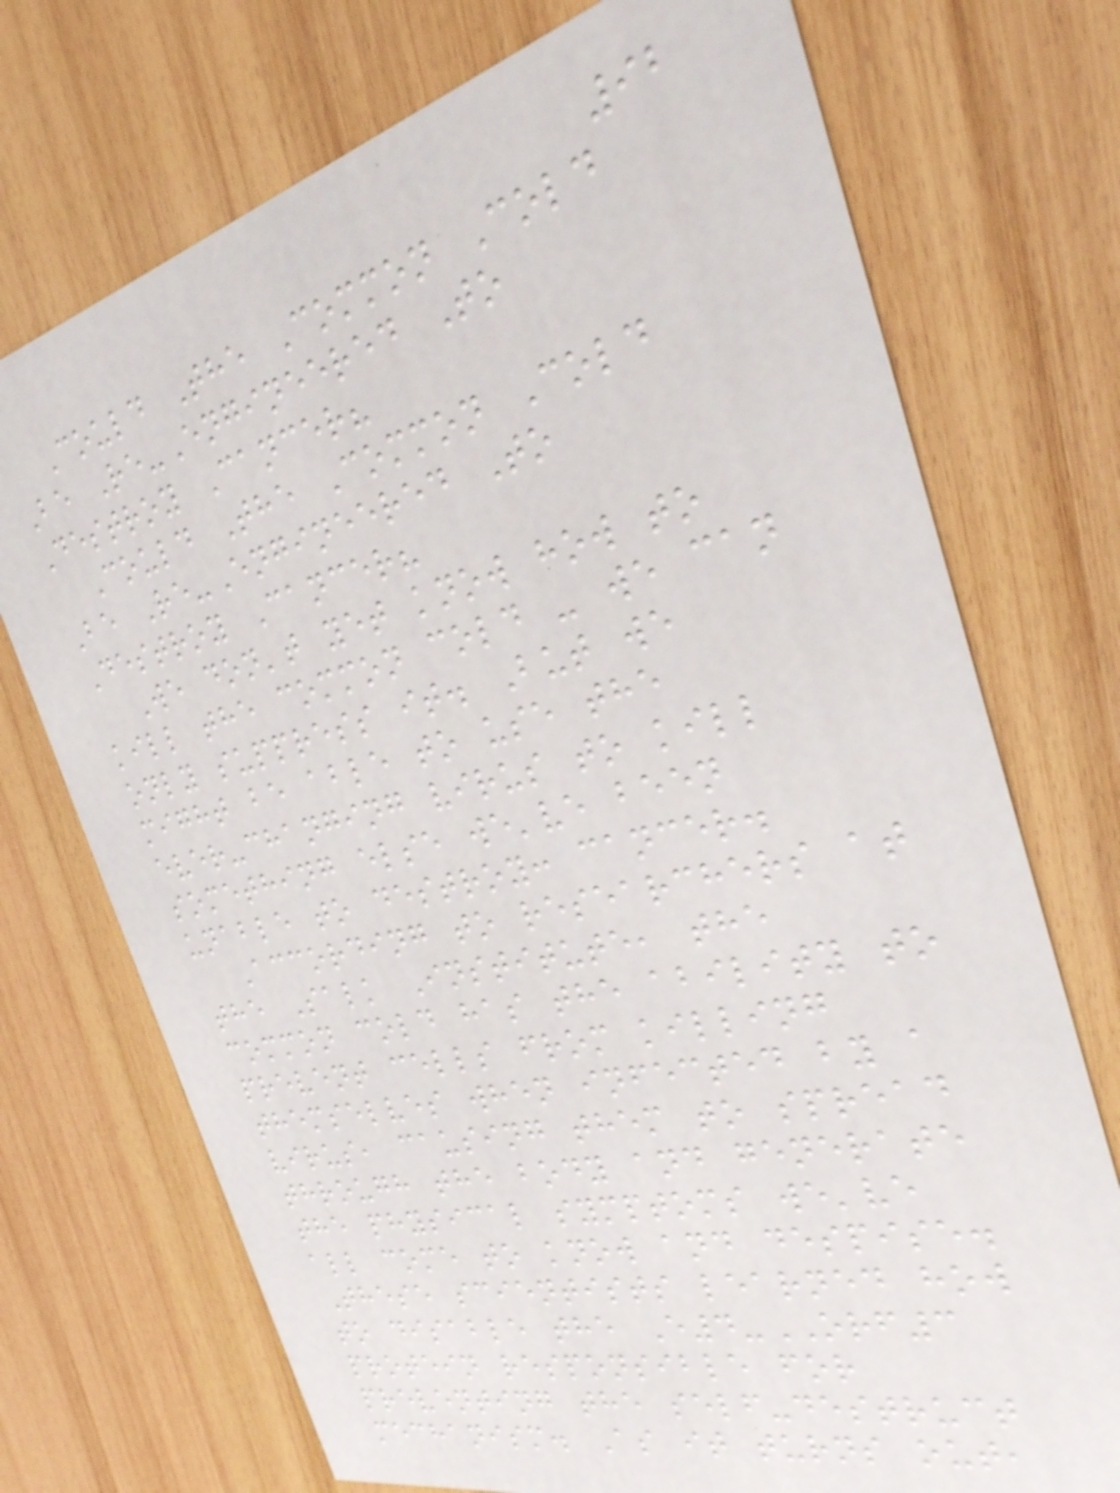92
Could The Common Cold
Be Re-Engineered To
Destroy Cancer?
Could The Common Cold
Be Re-Engineered To
Destroy Cancer?
We don't yet know how to
kill the common cold - we can
only suppress it. But we
might be able to use the
ever-changing virus to kill
something else we've been
unable to destroy: cancer.
According to researchers at
the Salk Institute, the
common cold has the ability to
prevent cells from killing
themselves when infected by a
virus, causing them to spread
through the body and generate
the physical symptoms we've
all come to know and despise.
These scientists learned how
to disable the E4-ORF3
protein responsible for
preventing the self-destruct
mechanism. As it turns out,
